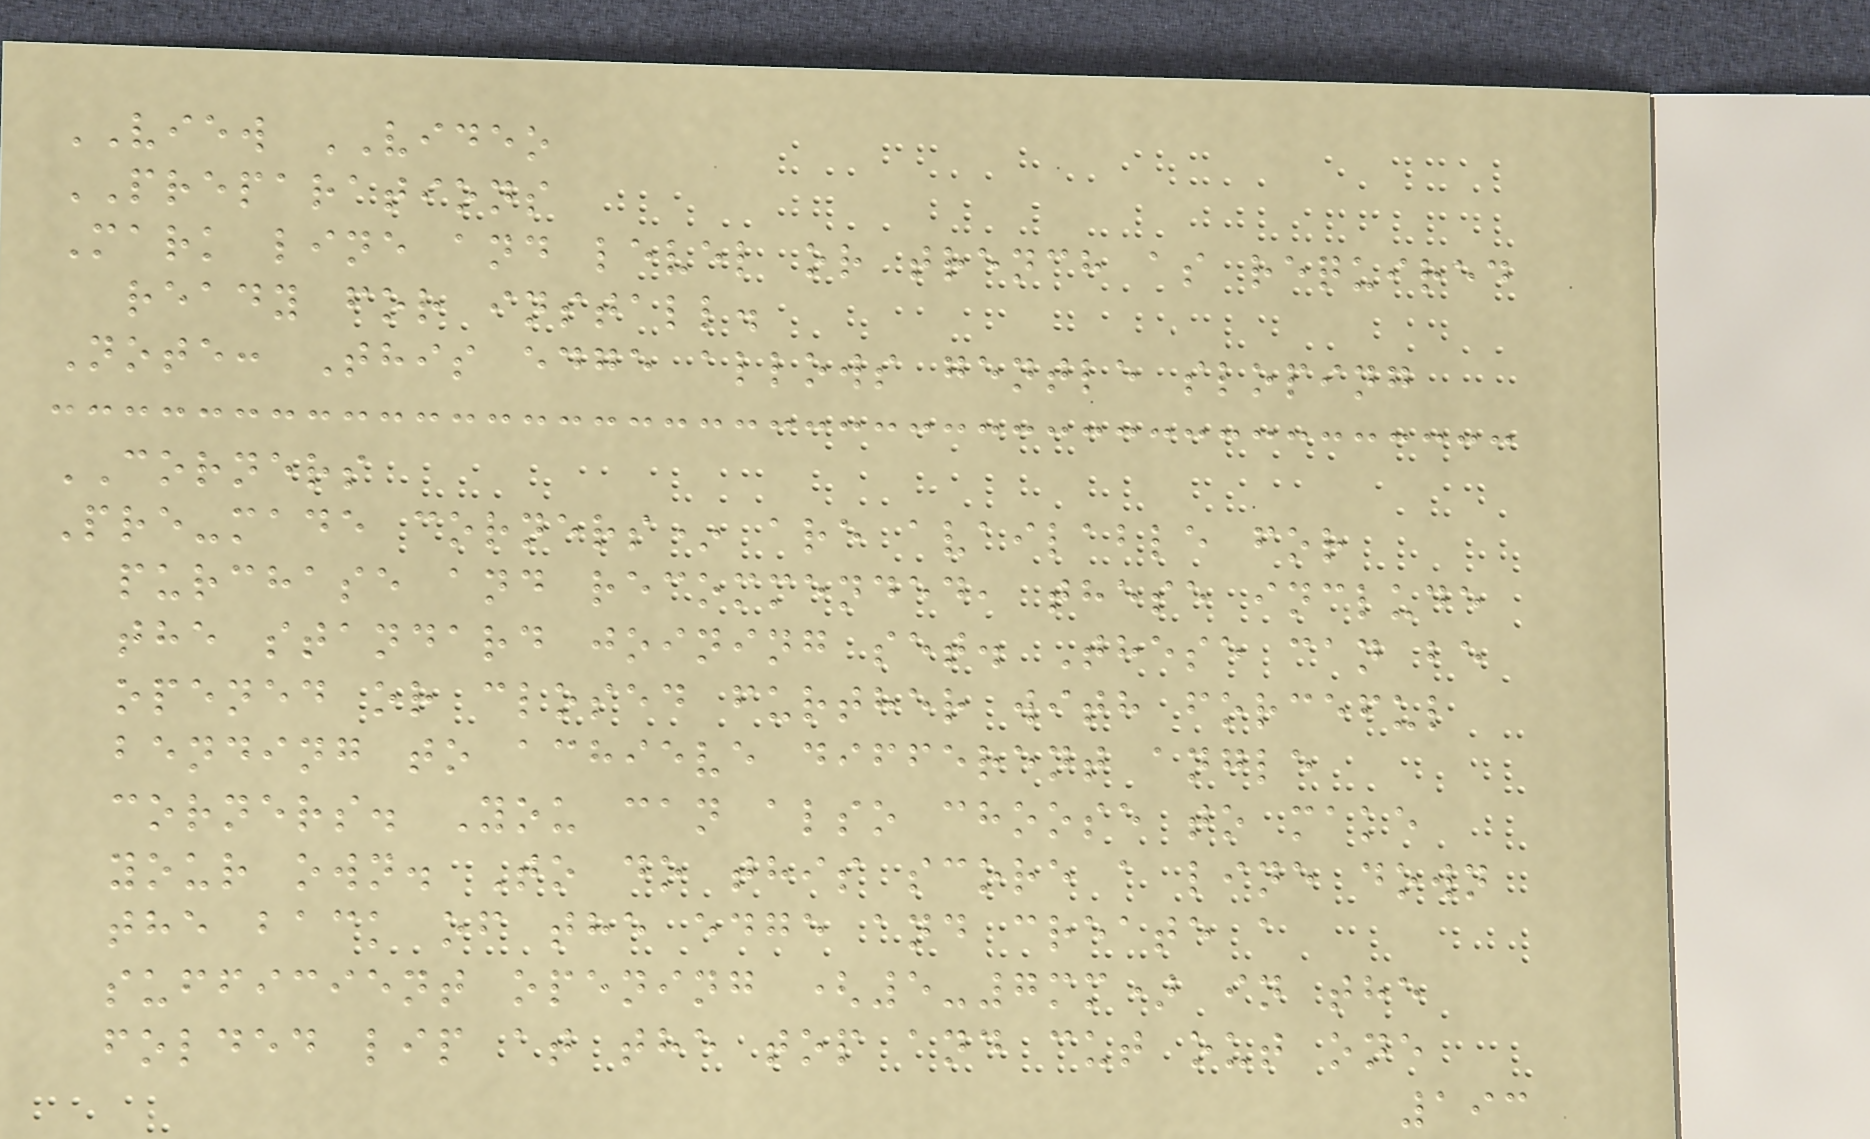VIEW VIDEO
PREPARATIONS
Mark line and level or trench as required
ready for install.
Note: This edge allows gentle sloping
CORNERS
Pre-made corners* are available for
purchase and recommended, these include
the standard joining set. These can be
opened or closed further with forceful
bending to achieve different angle
corners. You can also choose to make
your own. To do this score a line down
the back of the edge and create a
sufficient opening (5-7mm) in the
folded lip at the top and cut out one
193
